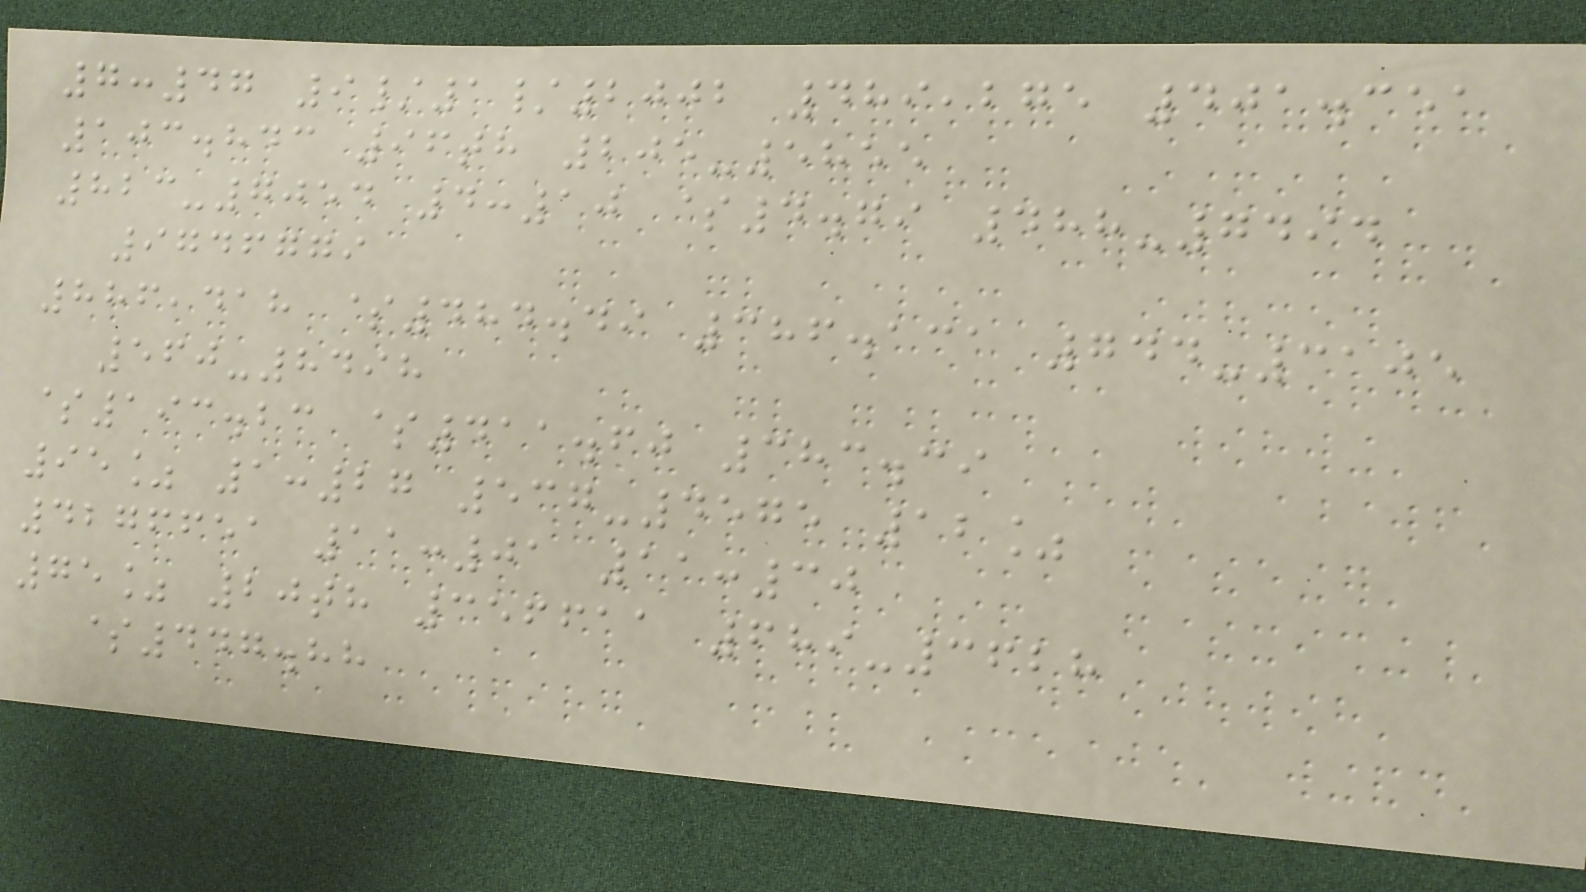7:47 9/1/2002 489,275 401.351
103.843 96th 205-5855
823-7054 4:10 $4.79 488-7494
9746779
886,418 $484.49 386.131 744-3105
560-8498
$193.23 $411.60 383.39
95% 1:27 537-4575 12%
4276651 11:01 11:30
75% 20th 356611 689-3628
$447.88
